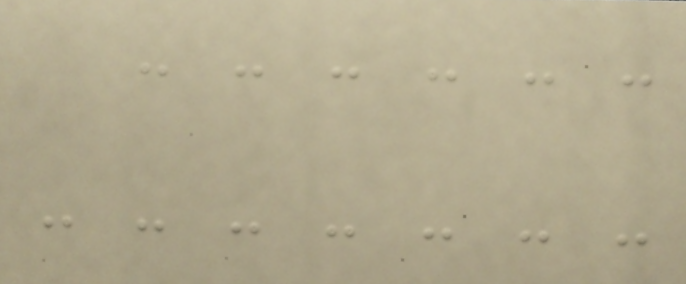- - - - - -
- - - - - - -
